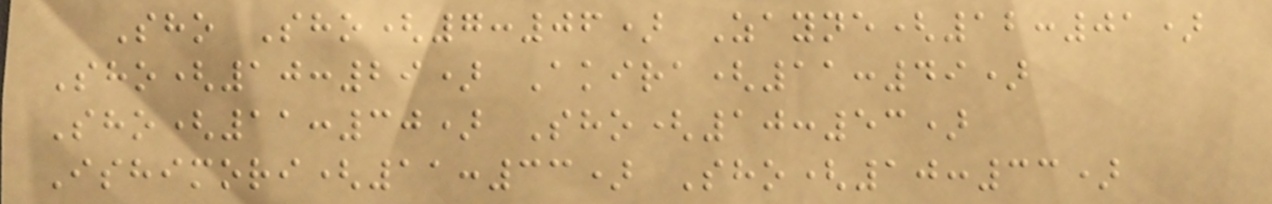Sho Sho(7:06) Zayne(12:01)
Sho(10:29) Akira(11:49)
Sho(11:30) Sho(10:53)
Ishimori(11:33) Sho(10:33)
